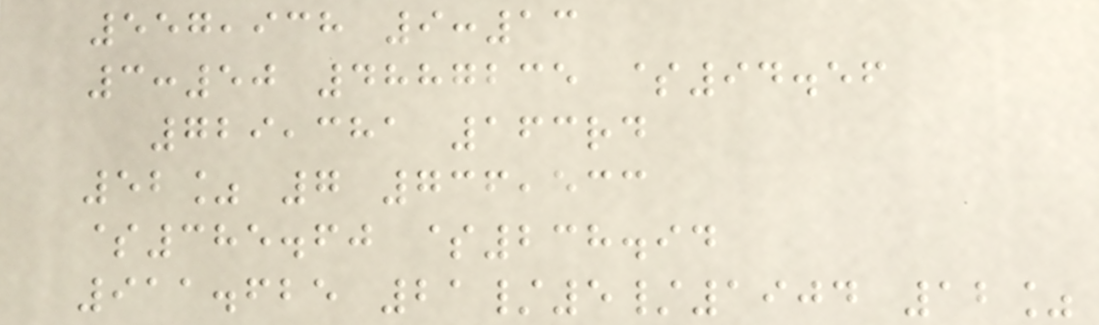557,938 9:13
3:50 4887235 $94.56
729,381 163rd
52% 7 736,533
$385.60 $238.94
911.625 21/5/1904 12%
